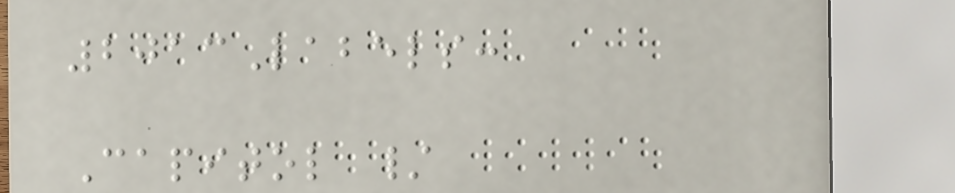2013Labels:
Capitol /
